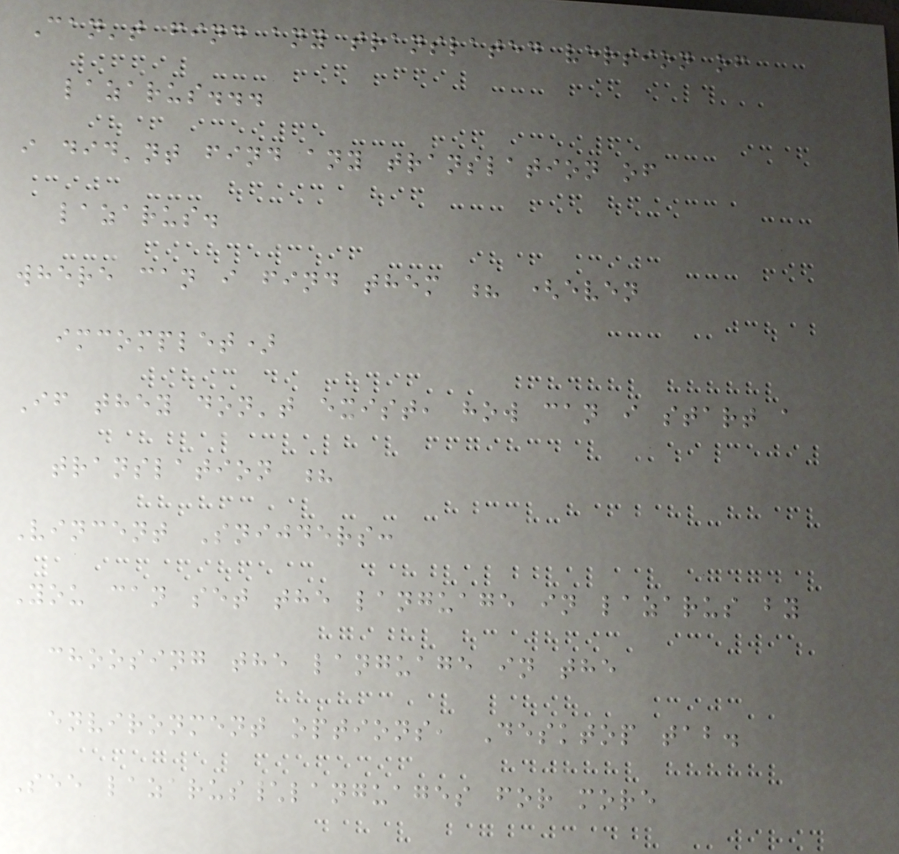Can't find any translated version of
lazarus...
i did'nt find any translation of
lazarus.
where can i find them ? (even
imcomplet)
If they don't exist, how can i start a
translation ?
Vincent Snijders:
You can set the language in lazarus by
choosing the language in the
environment options, Desktop tab.
See lazarus\languages for more
